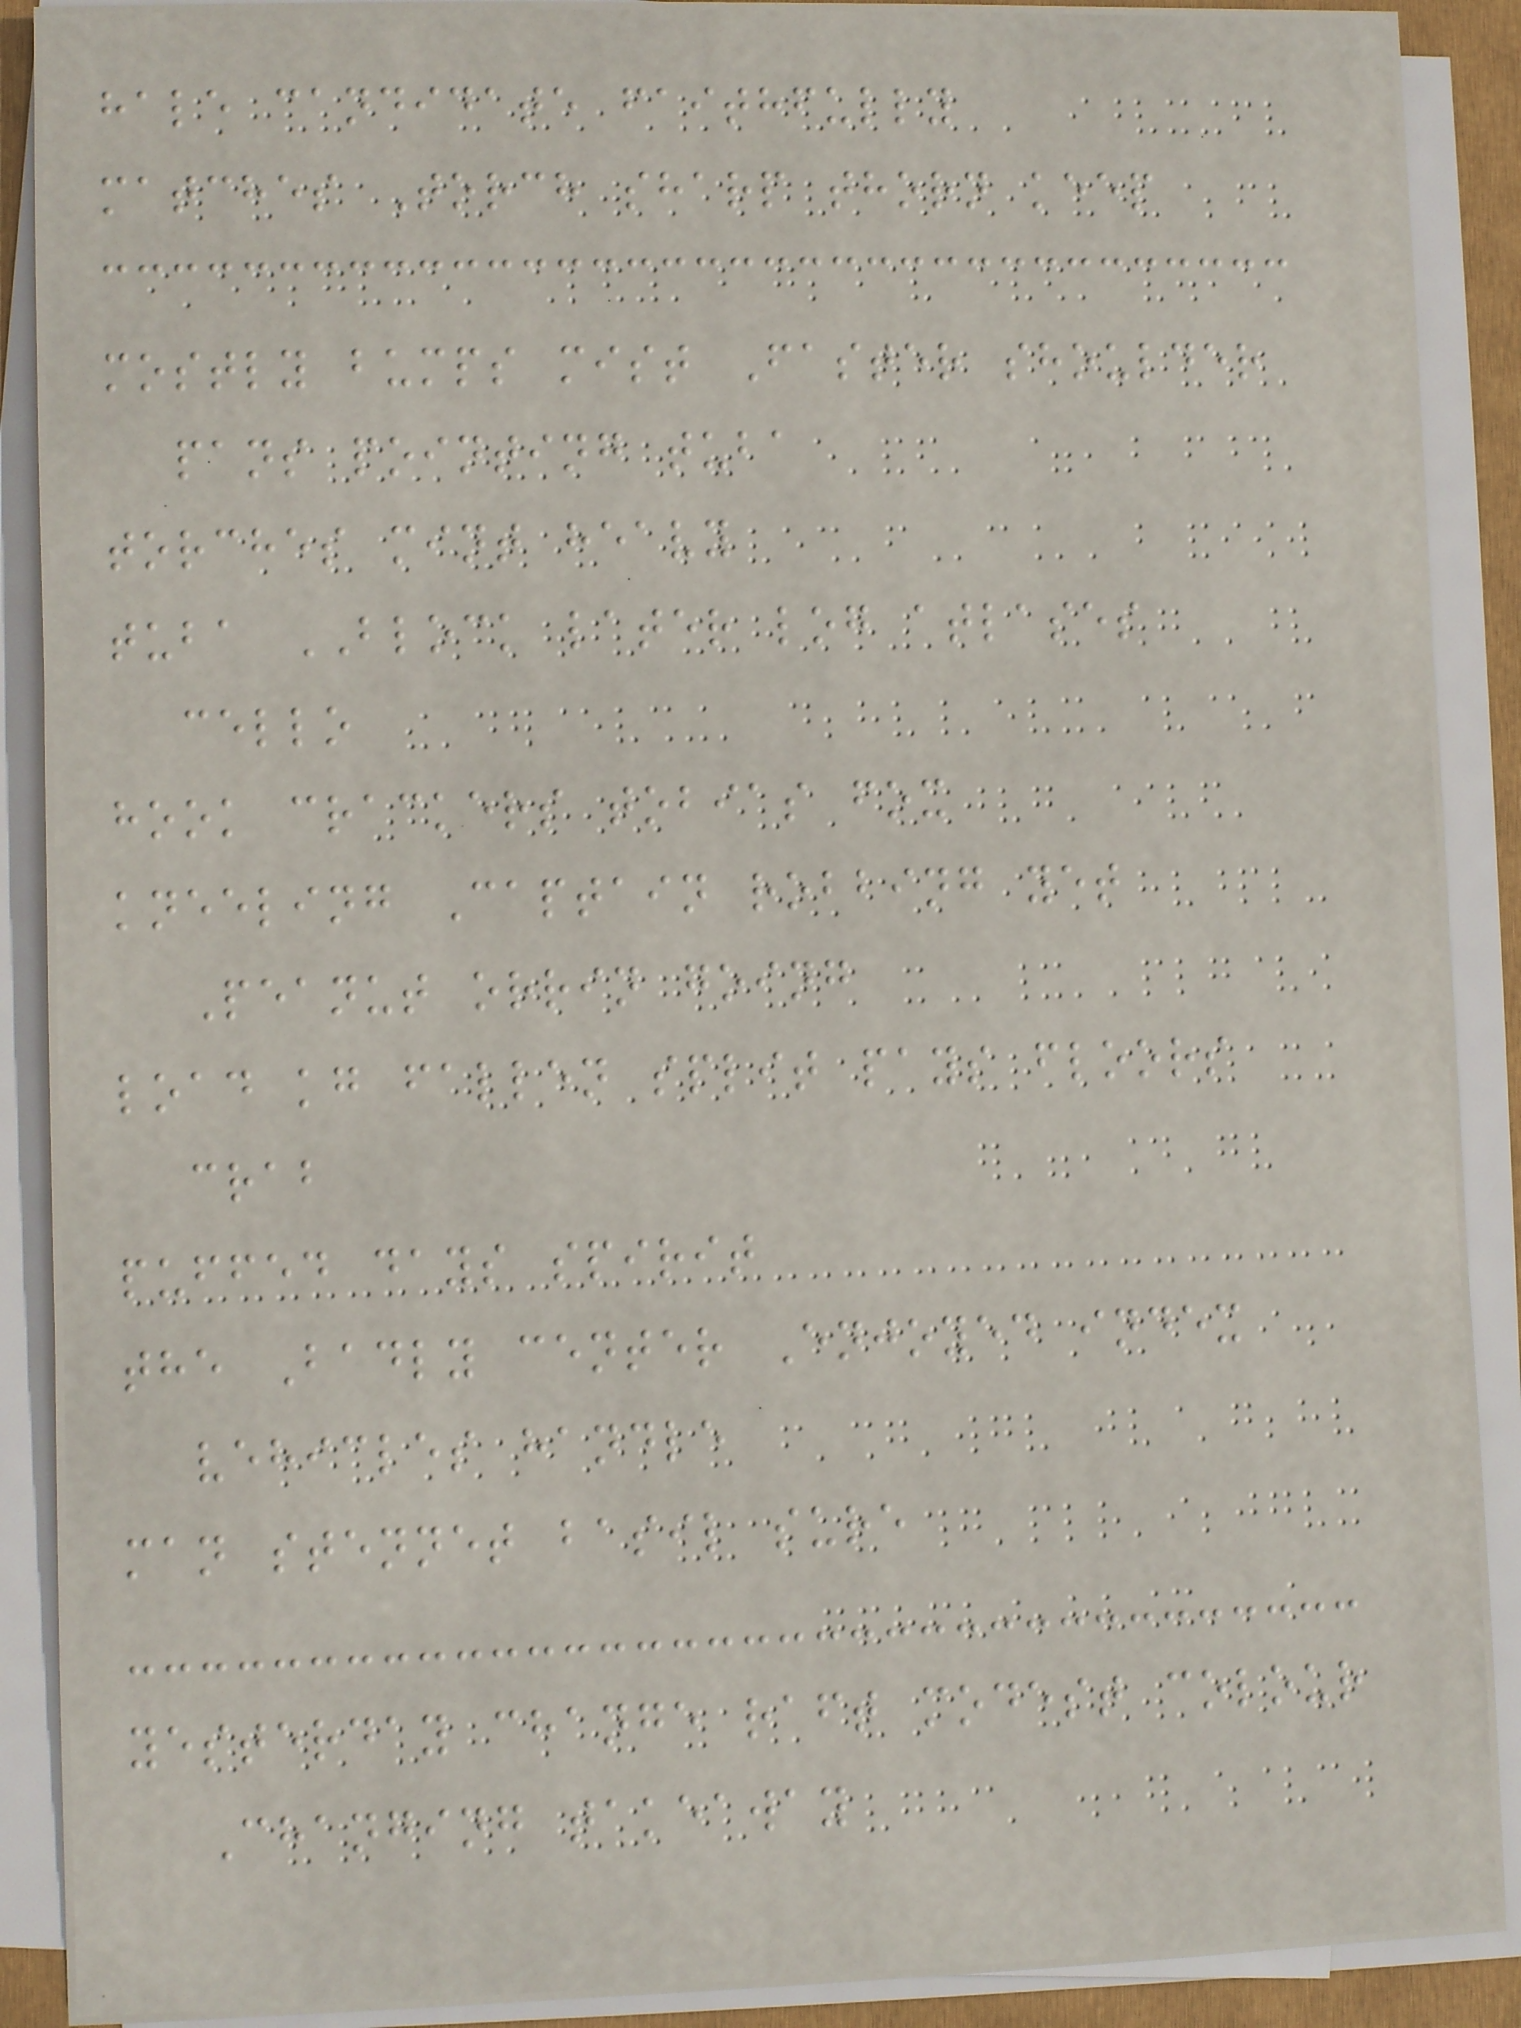hale candidate faithfully
matches Torch sharp thorn keep
mostly bumps mist Faster shoulder
pans pointing tuba
torches mint heavy
tuba BLOCK later log atlases
cello
hook crackers tobias fox
kneeling Captain robbing yet
Peanut orrin going
load kg fallen split pays floors
crab
puffed days spirit
the Badly center Enjoyed index
vehicles handle
man stennet basil sure
yesterday change raft modest colour
Changing takeaway
